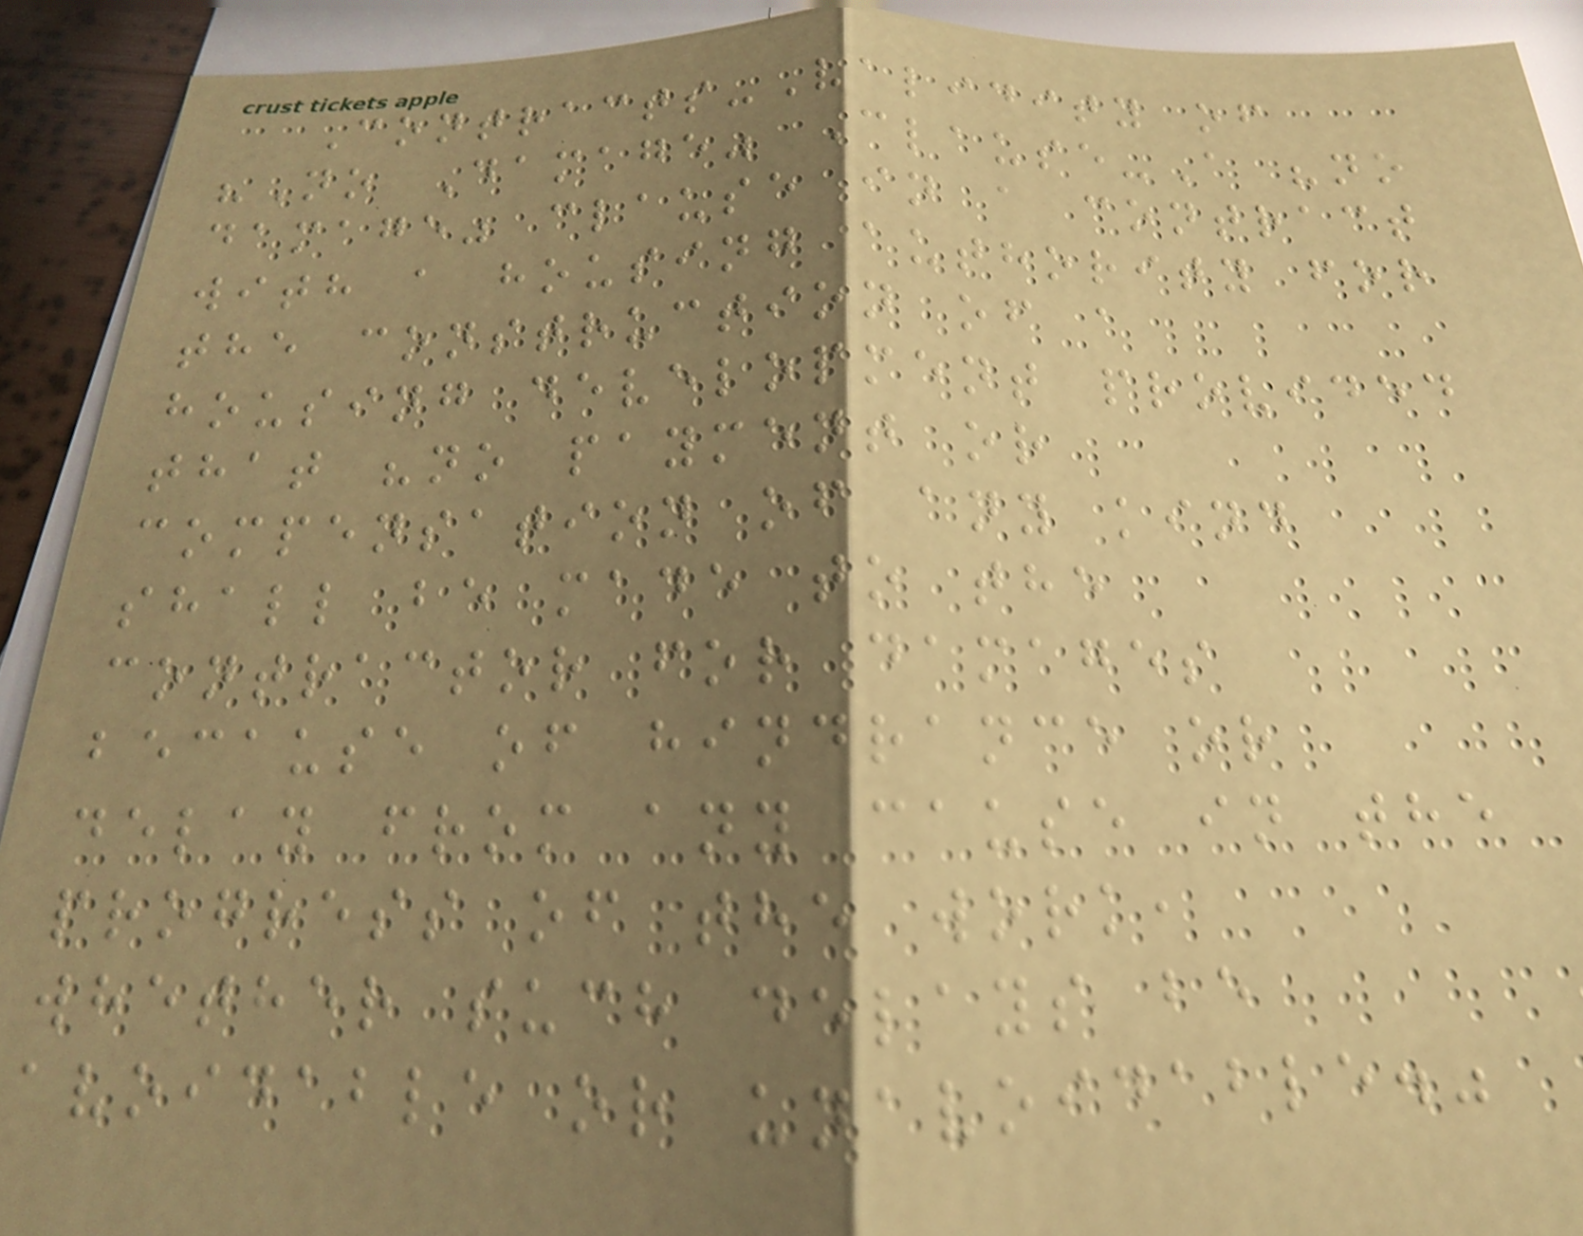Contracts-Validity of
"No Damage" Clause-A "no
damage" clause in a contract
with a housing authority for
the construction of a
housing development provided
that "no payment or
compensation of any kind
shall be made to the
contractor for damages
because of hindrance or
delay from any cause in the
progress of the work,
whether such delays be
avoidable or unavoidable."
